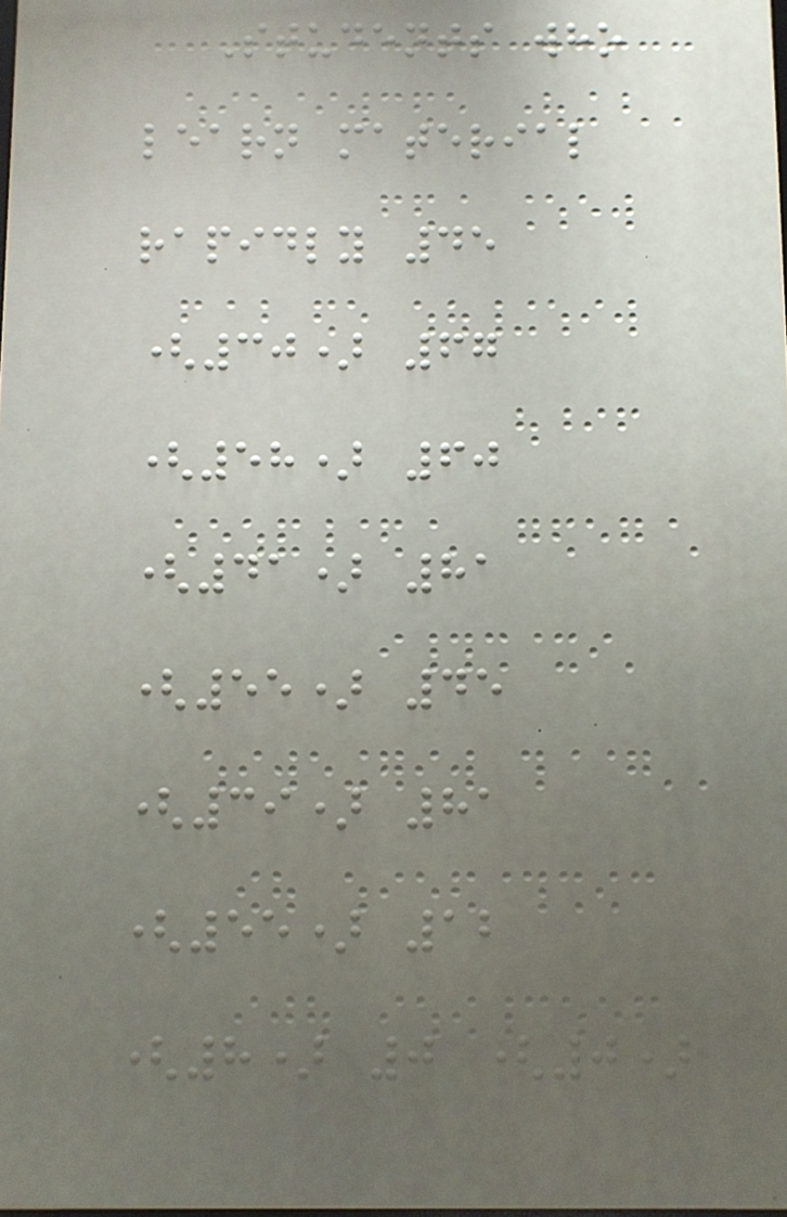Students who
learn material
rapidly 45
(30) 67
(58) 60
(41) 81
(55) 45
(39) 81
(55) 12
(8) 0 (0)
